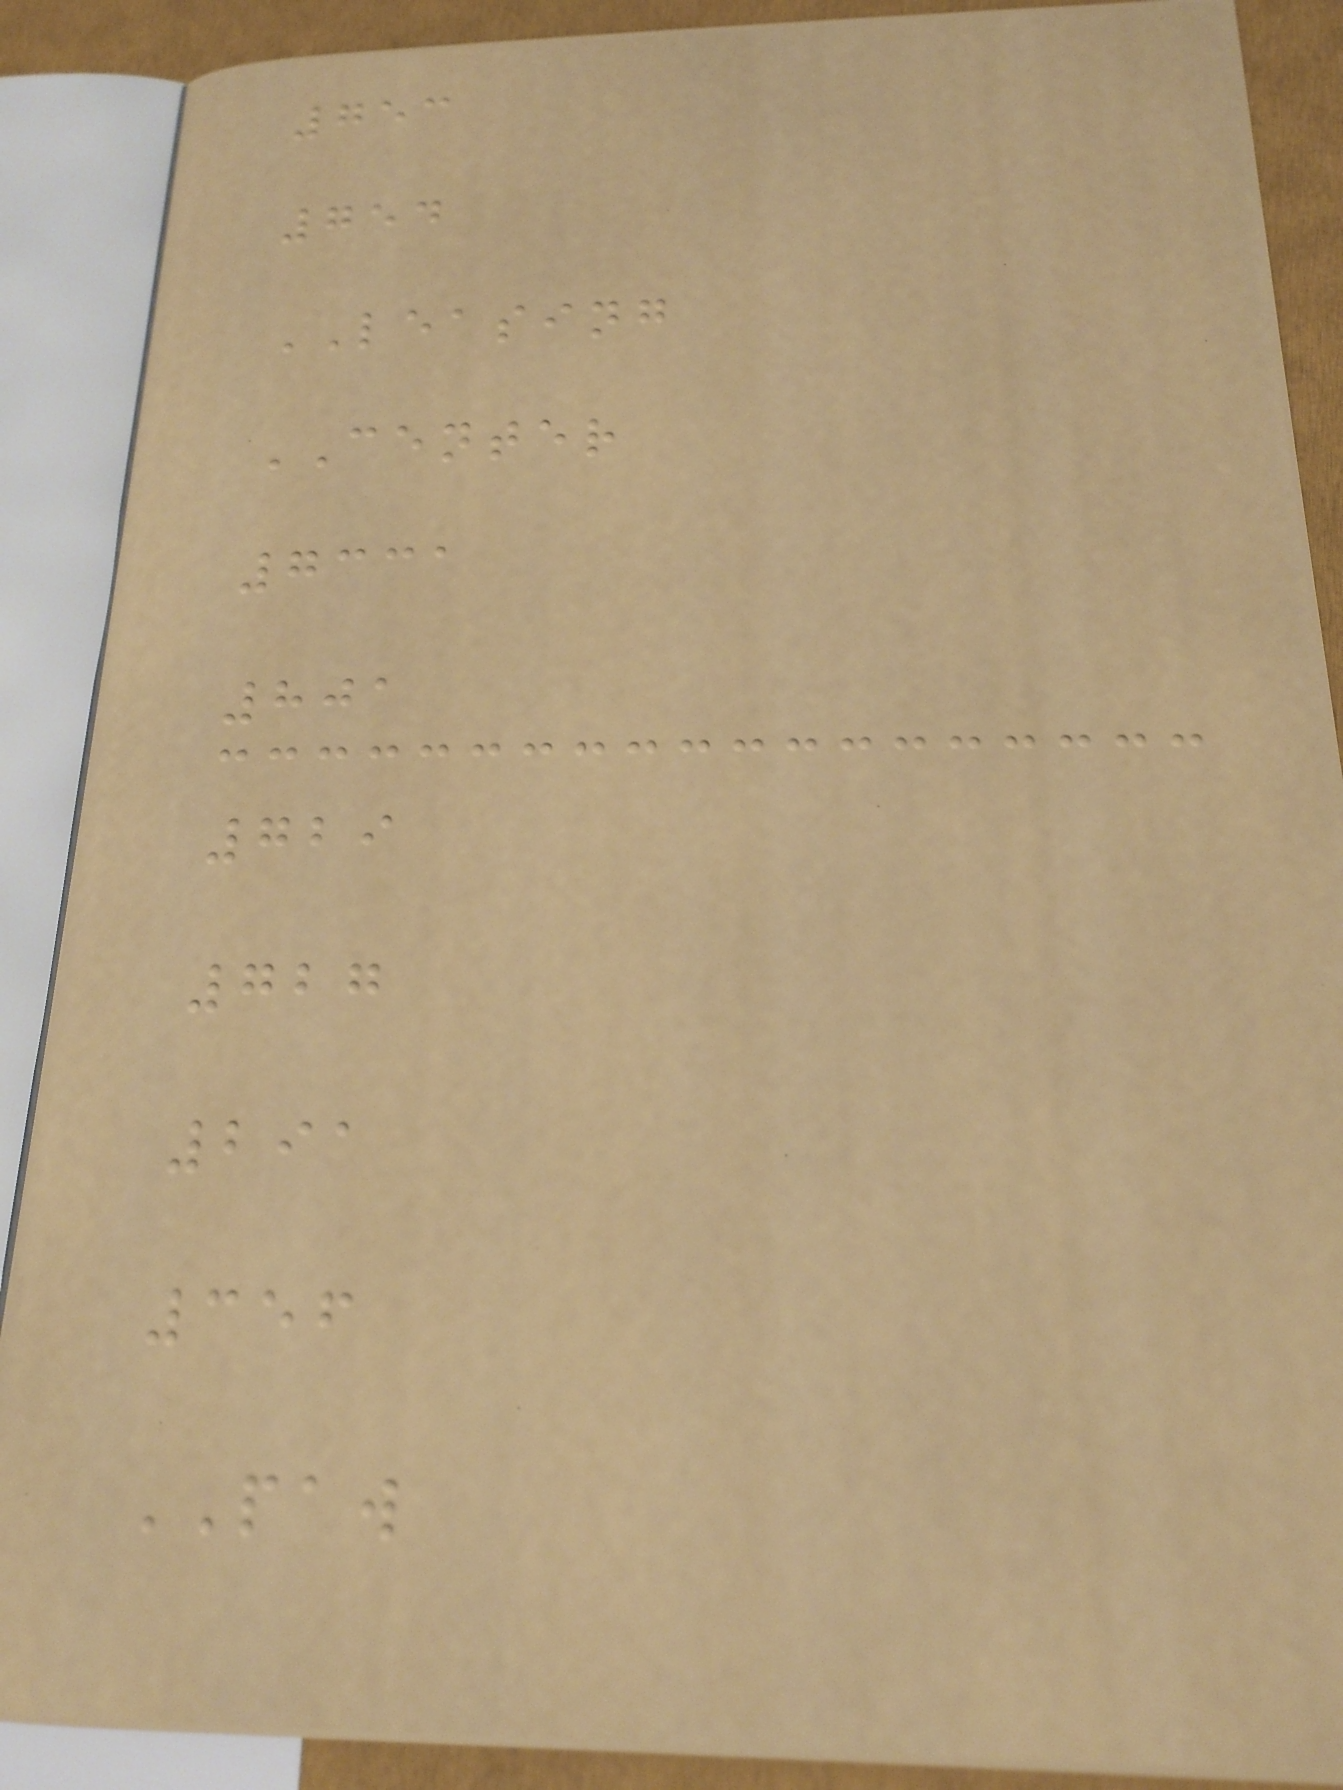753
754
LEASING
CENTER
7331
801
729
727
291
356
PAW
